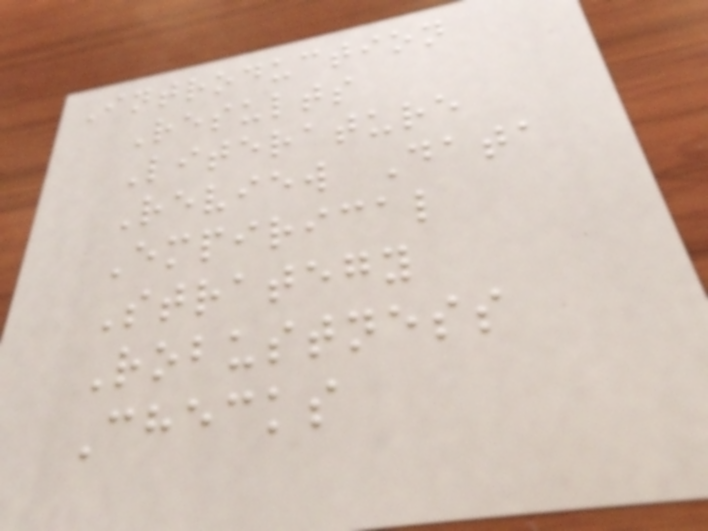Introduction
Results
Literature
Review Data
Empirical
Strategy
Robustness
Checks
